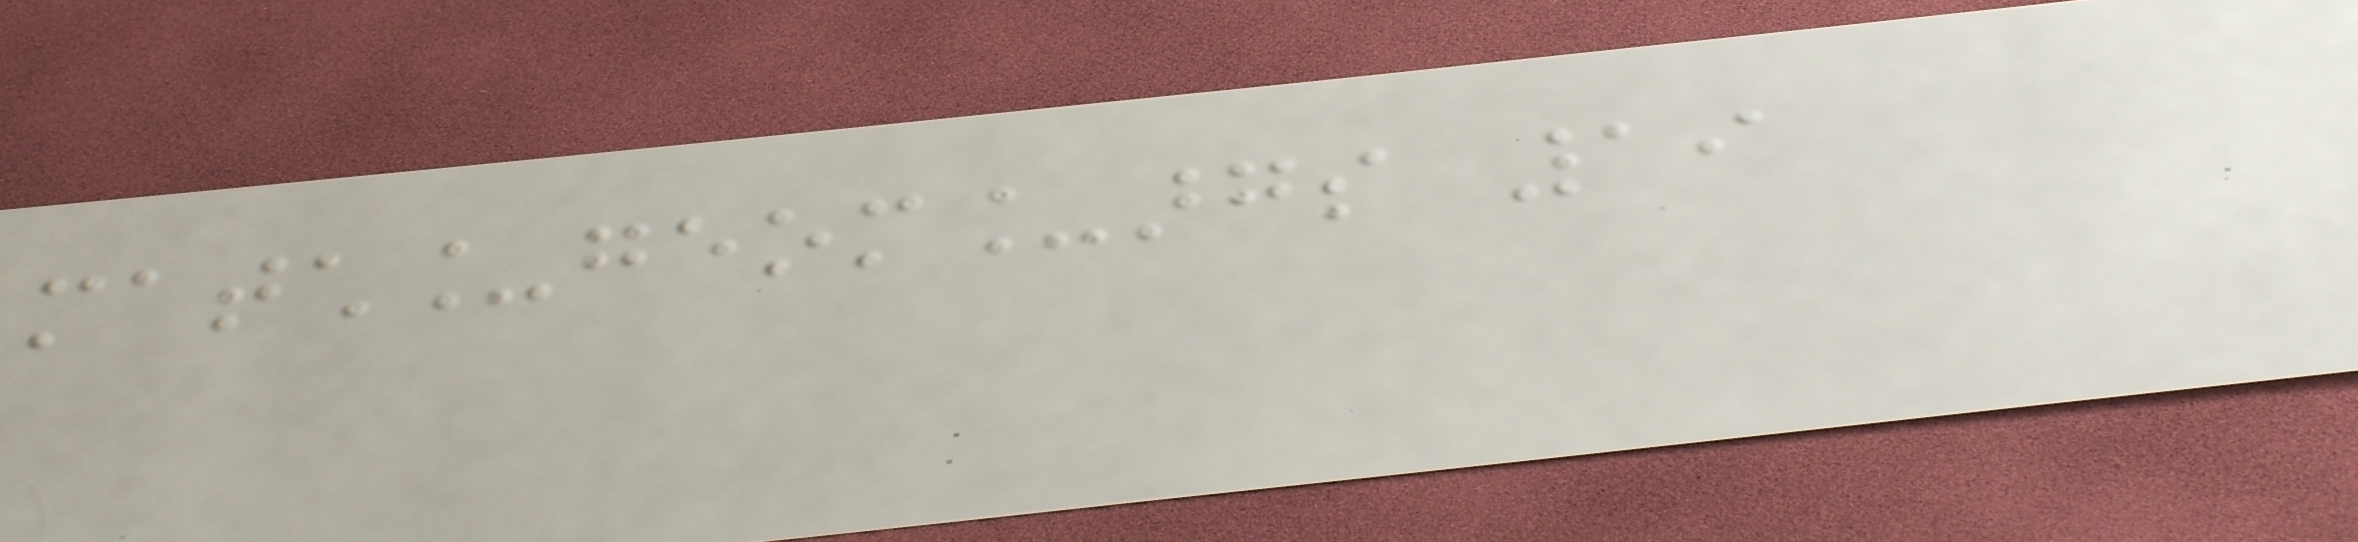match_geom_args 19
